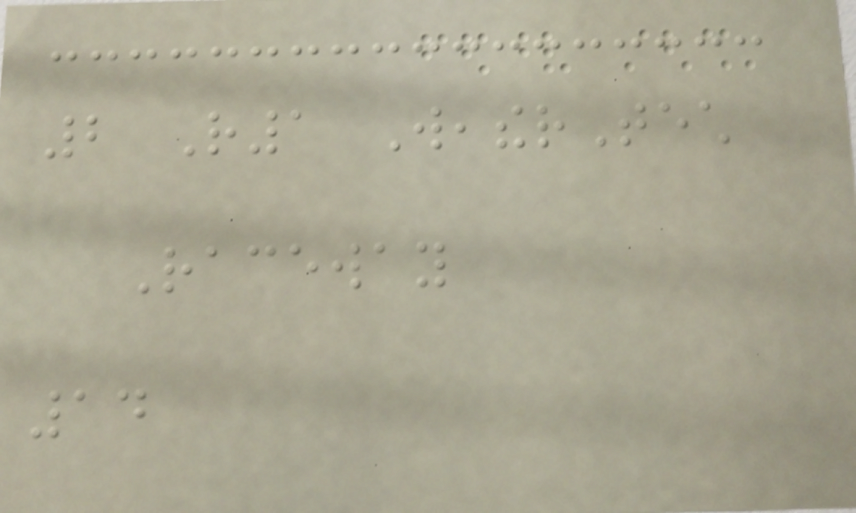2 R1 WeatherTech
Raceway
14
